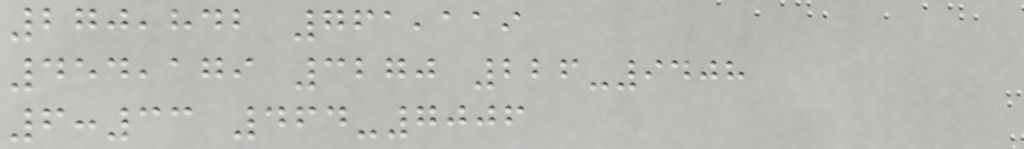270,842 761,119
454,179 3270 226-9408
6:33 464-7006
